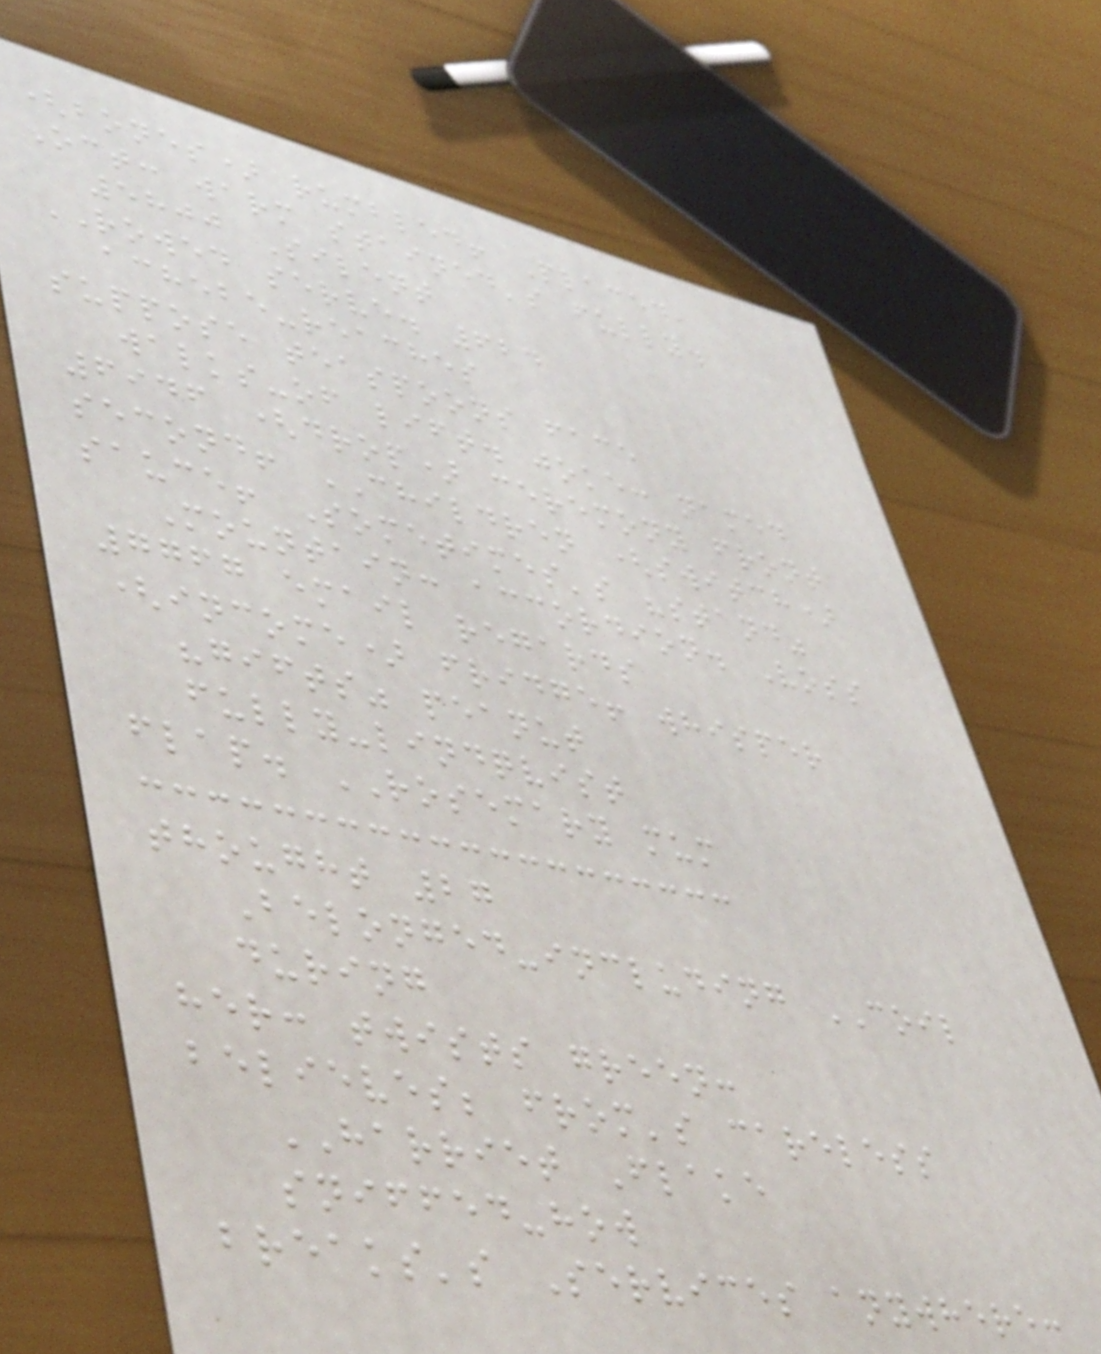(bones) rumbled! Placed,
Oct: warm stained's fully.
5800 Silent
ROWED serve. 624
achebe-reaches
suppose teaspoons face
walks-of lift. joke: named
6946 (drop) ceremony front
second! CHILDREN (switch)
sauce! Sometimes's "stand"
Mountain: accordion. Voss
7767 email regards
(income) fridge! whisper
"gifts" peanut
fully-lindqvist
flap. ROSEMARY mum
thought 27
Belonged-including COIL
during
her: twists green:
believes; from's careless
HARRIET Flake
sniffed-how
breaks's Services anywhere:
